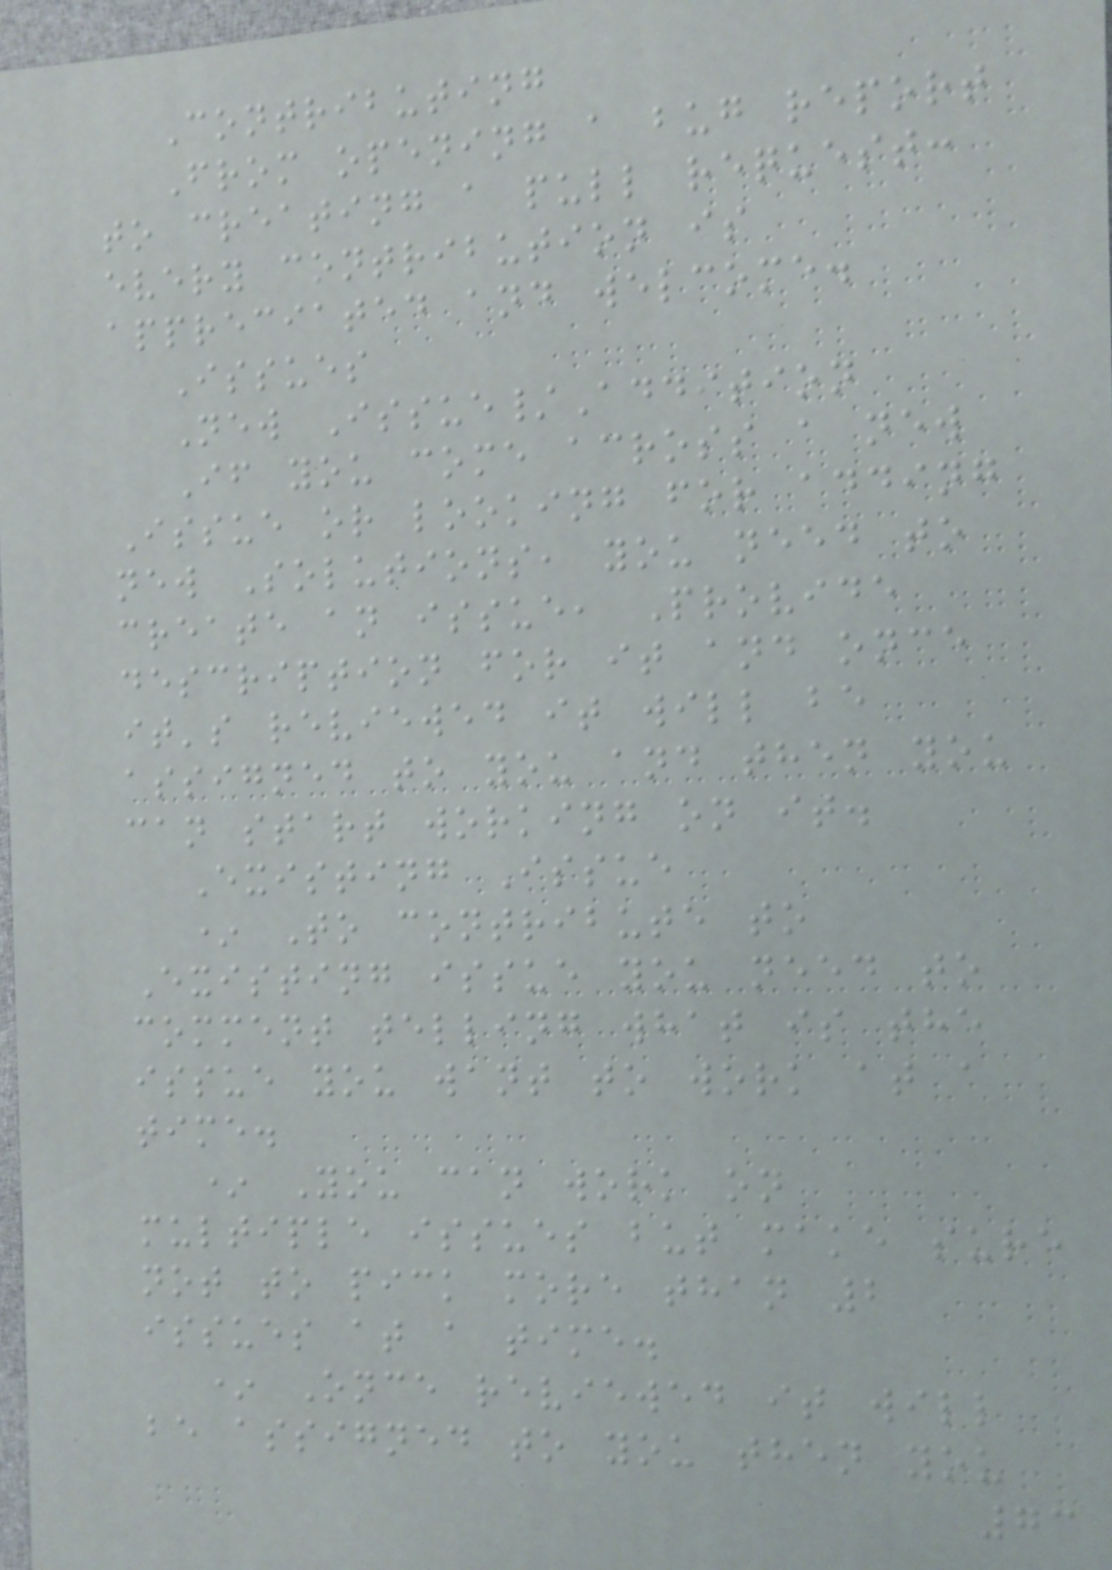Contributing
From opening a bug report
to creating a pull request:
every contribution is
appreciated and welcome.
Issues
New Issue/Addition
If you come across a new
Issue or looking for adding
new Solutions, you need to
create an issue, Provide
description for it and once
it's reviewed it will be
assigned to you and then you
can start working on it.
Existing Issue
* To contribute to
Existing issue you need to
comment telling what is the
issue you want to work at a
time.
* You can work on
multiple issues but make sure
not to pick more than 2
issues at a time.
* Once reviewed it will
be assigned to you then you
73
